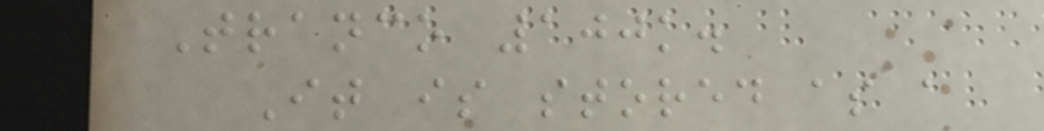Tranco 100k.
It is stored as a
